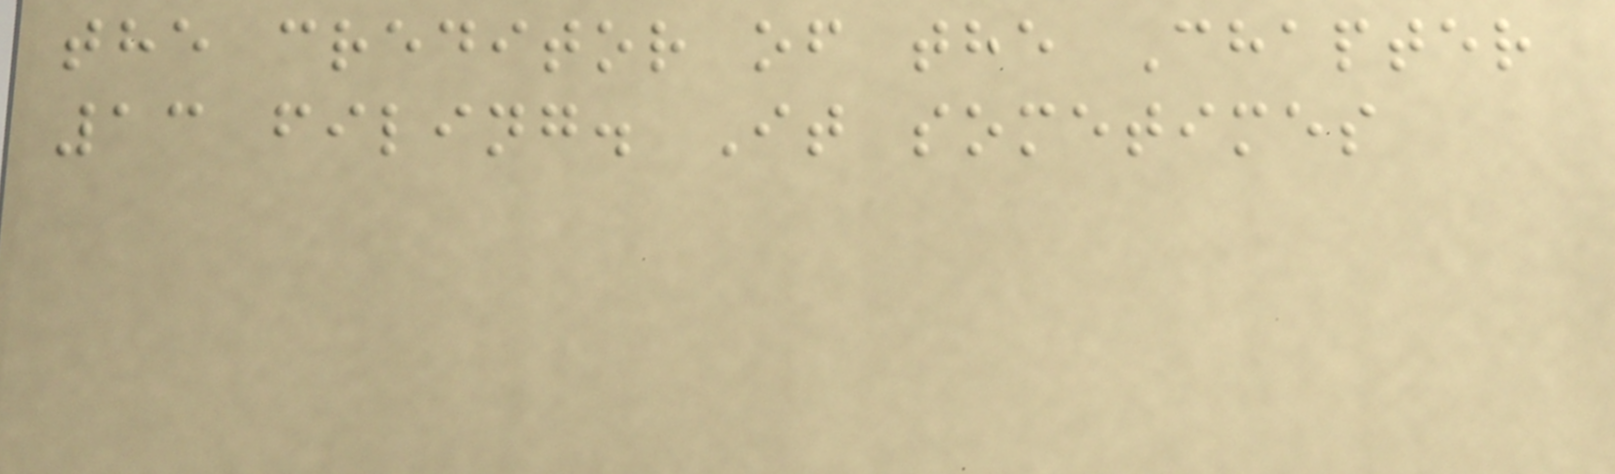the creditor of the Chapter
13 filing. It sometimes
